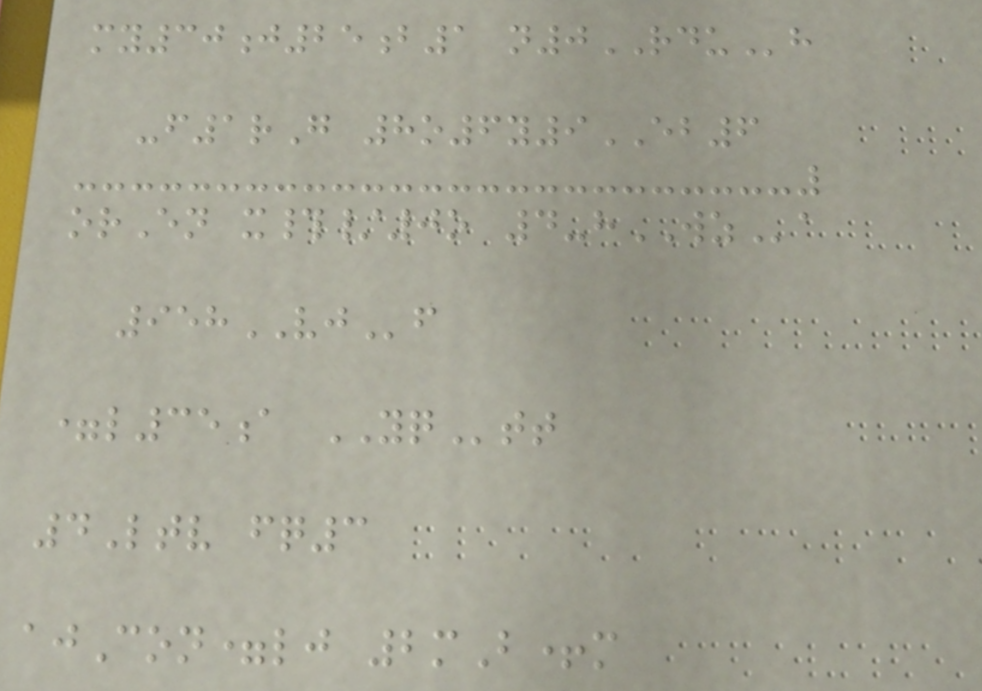my30j25b1 n0RDUh
-f1rG 8o6y9EB6
orEn x#/0o 4-hWZa
958VJf
=l35a YQtt
4Ltv fq3
ajCon=lj 2mB+m
